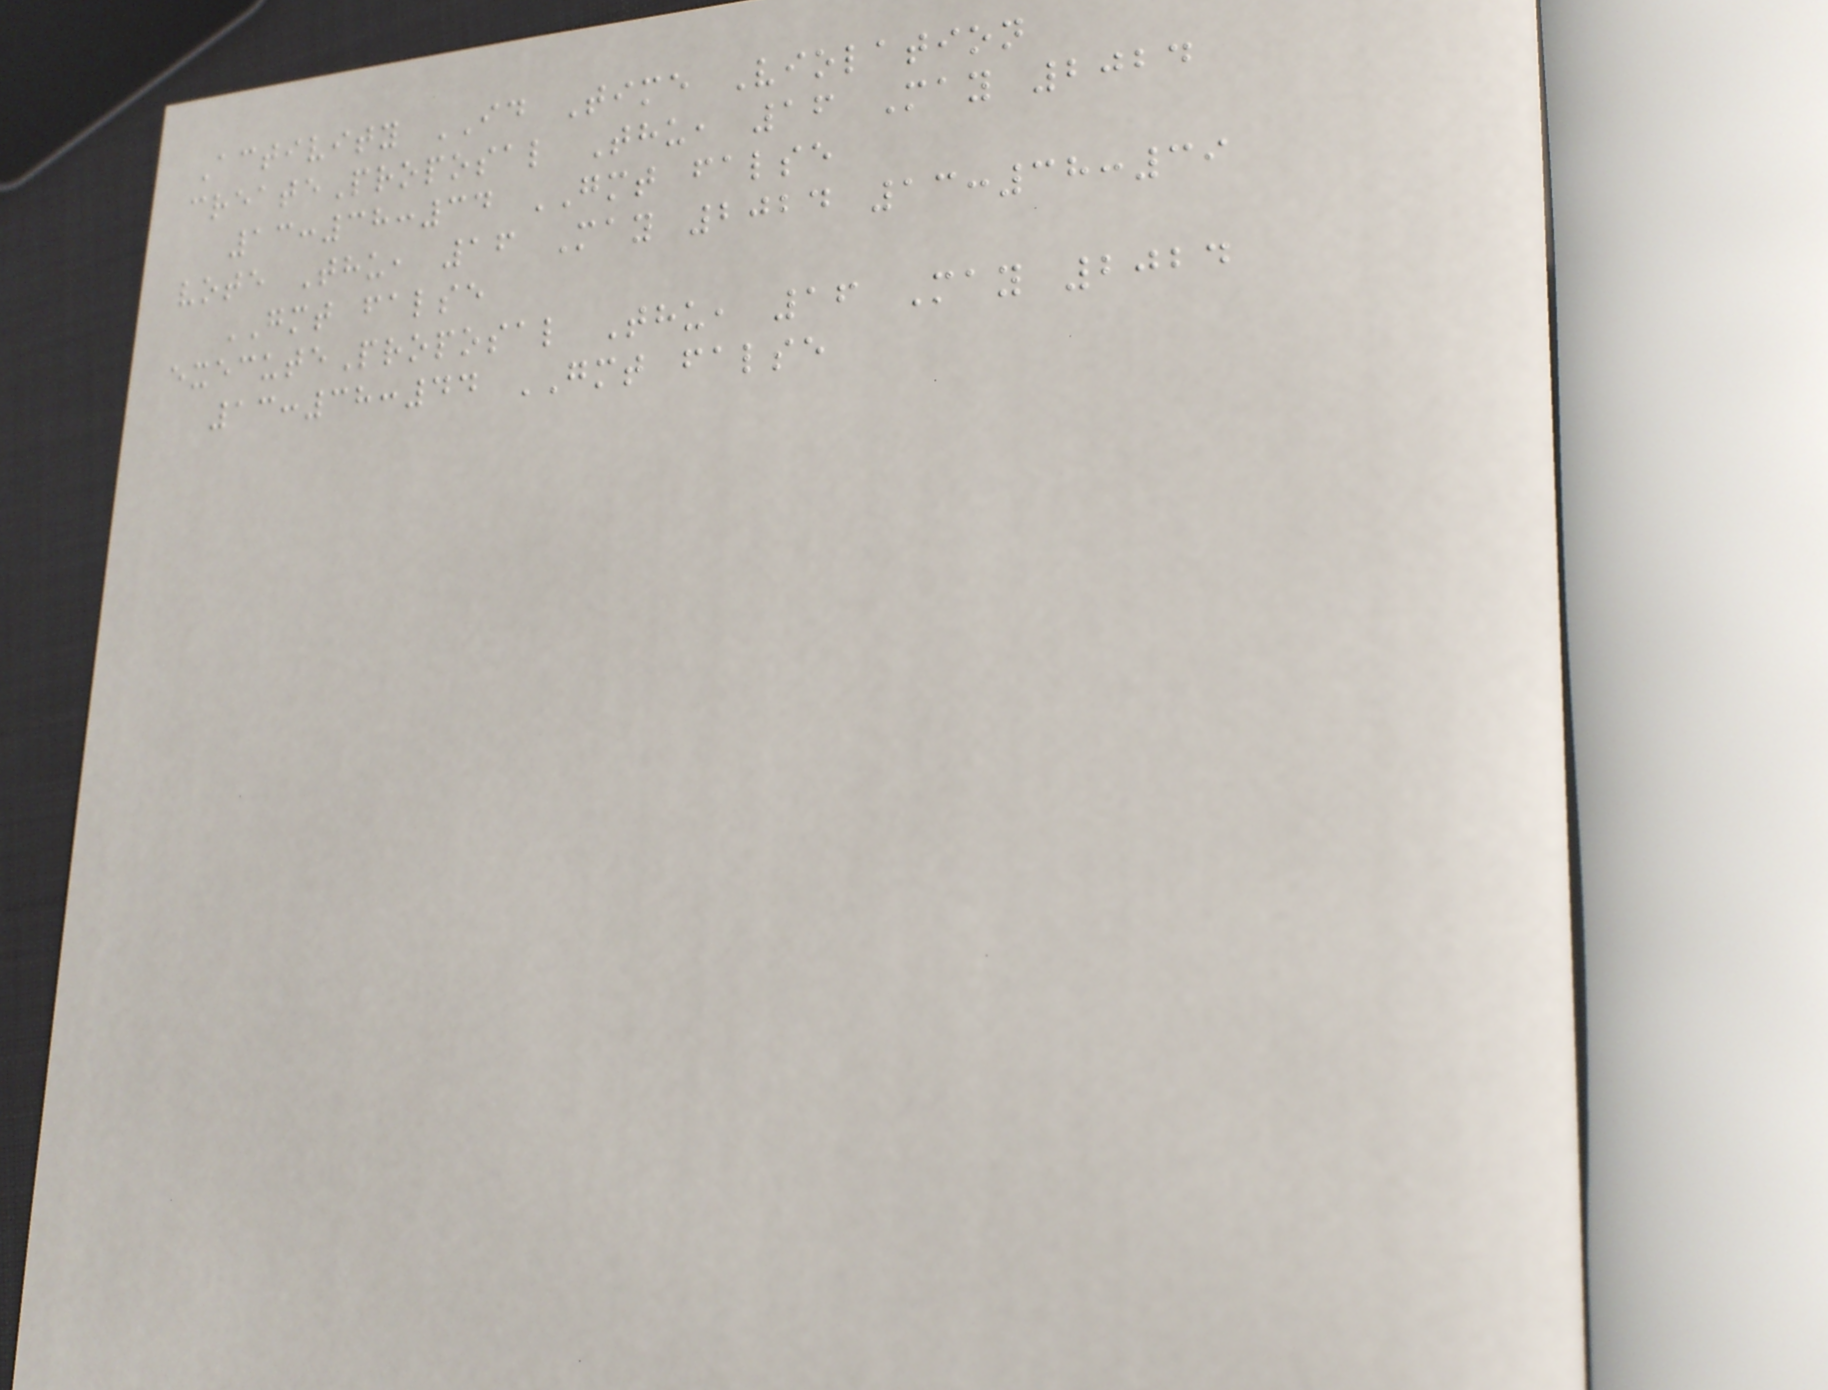Activity ID Time Violation
createProposal Thu, 16 May 2024
13:38:34 GMT false
vote Thu, 16 May 2024 13:38:39
GMT false
executeProposal Thu, 16 May 2024
13:38:44 GMT false
